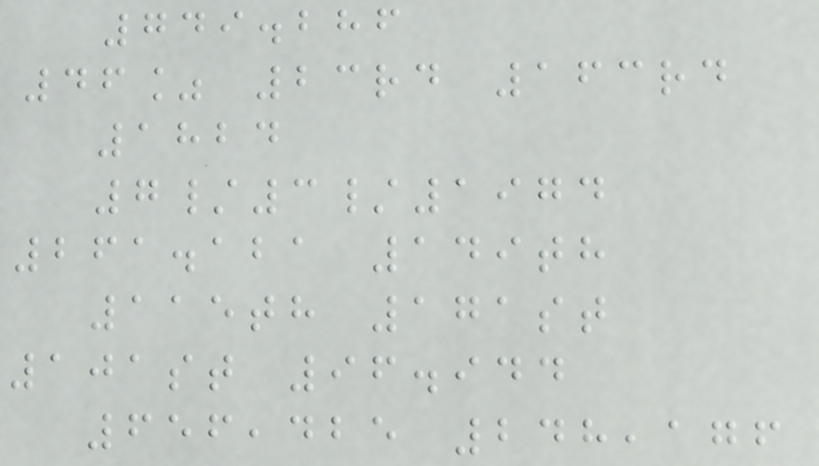749.286
46% 23rd 163rd
1824
7/3/1974
261.121 149th
115th 171st
101st 96.944
656,425 248,176
